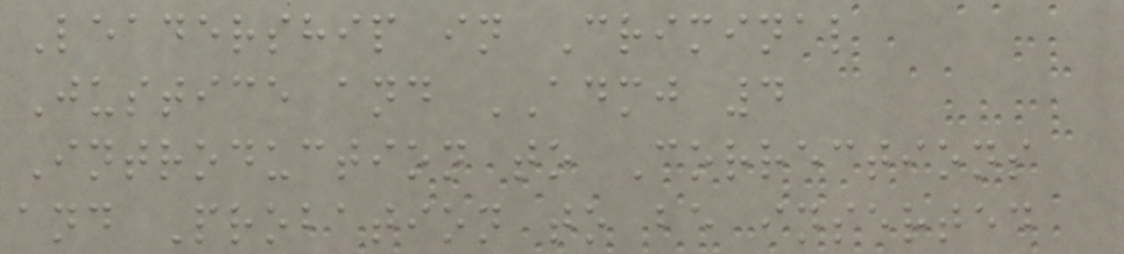Leadership in Criminal
Justice and ADMJ 4
Introduction to Corrections
and Probation to be inserted
